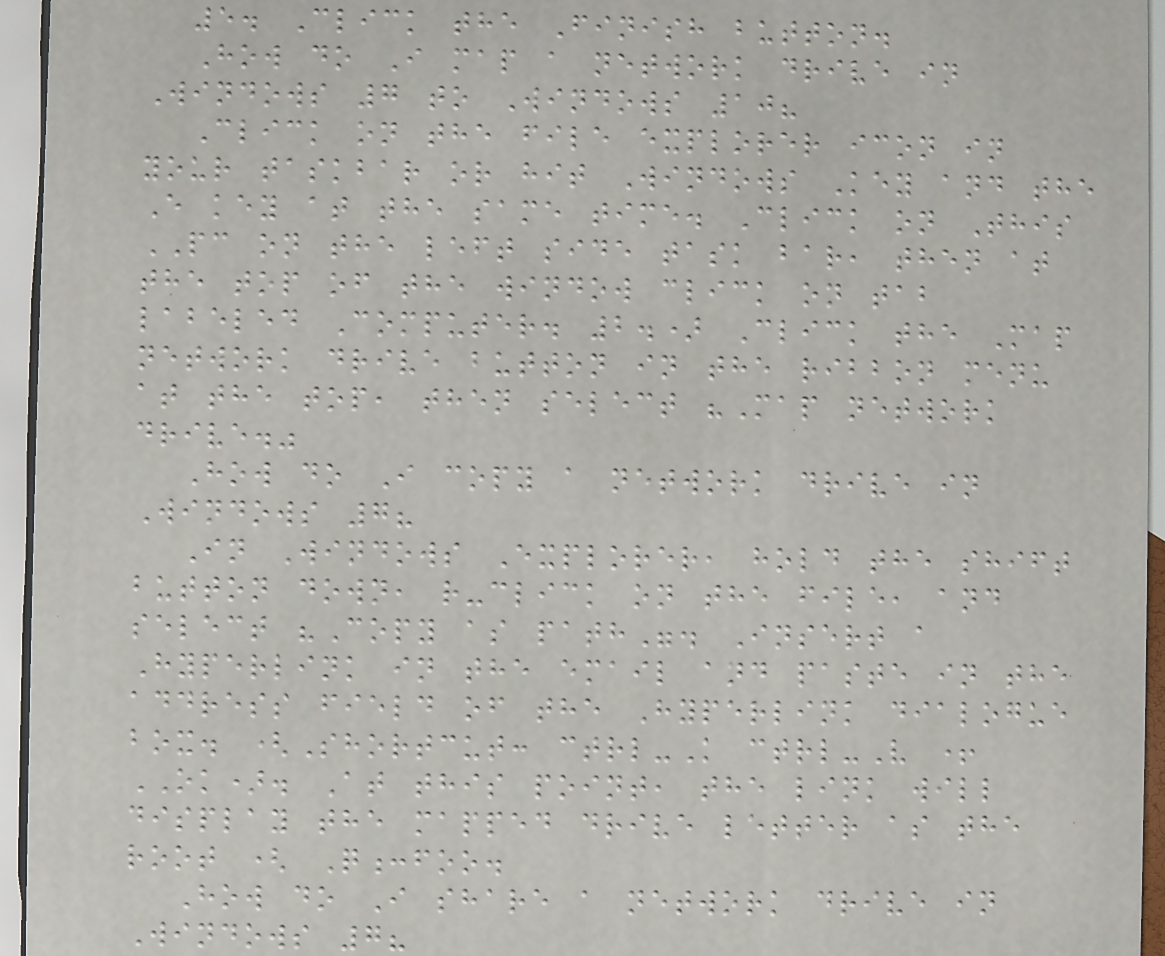5. Click the Finish button.
How do I map a network drive in
Windows 7 to Windows 10?
Click on the file explorer icon in
your taskbar or hit Windows Key and the
E key at the same time. Click on This
PC on the left side task bar, then at
the top of the window click on tab
labeled Computer. 2.) Click the Map
network drive button in the ribbon menu
at the top, then select "Map network
drive."
How do I copy a network drive in
Windows 7?
In Windows Explorer, hold the shift
button down, r-click on the file, and
select "Copy as path". Insert a
Hyperlink in the email and paste in the
address field of the Hyperlink dialogue
box. (Shortcut: ctrl-K ctrl-V +
OK). At this point, the link will
display the mapped drive letter as the
root ( Q:foo.
How do I share a network drive in
Windows 7?
